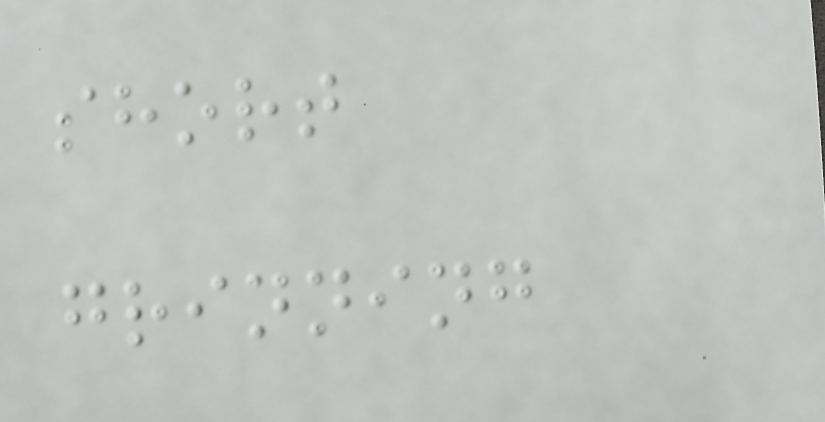short
grinning
